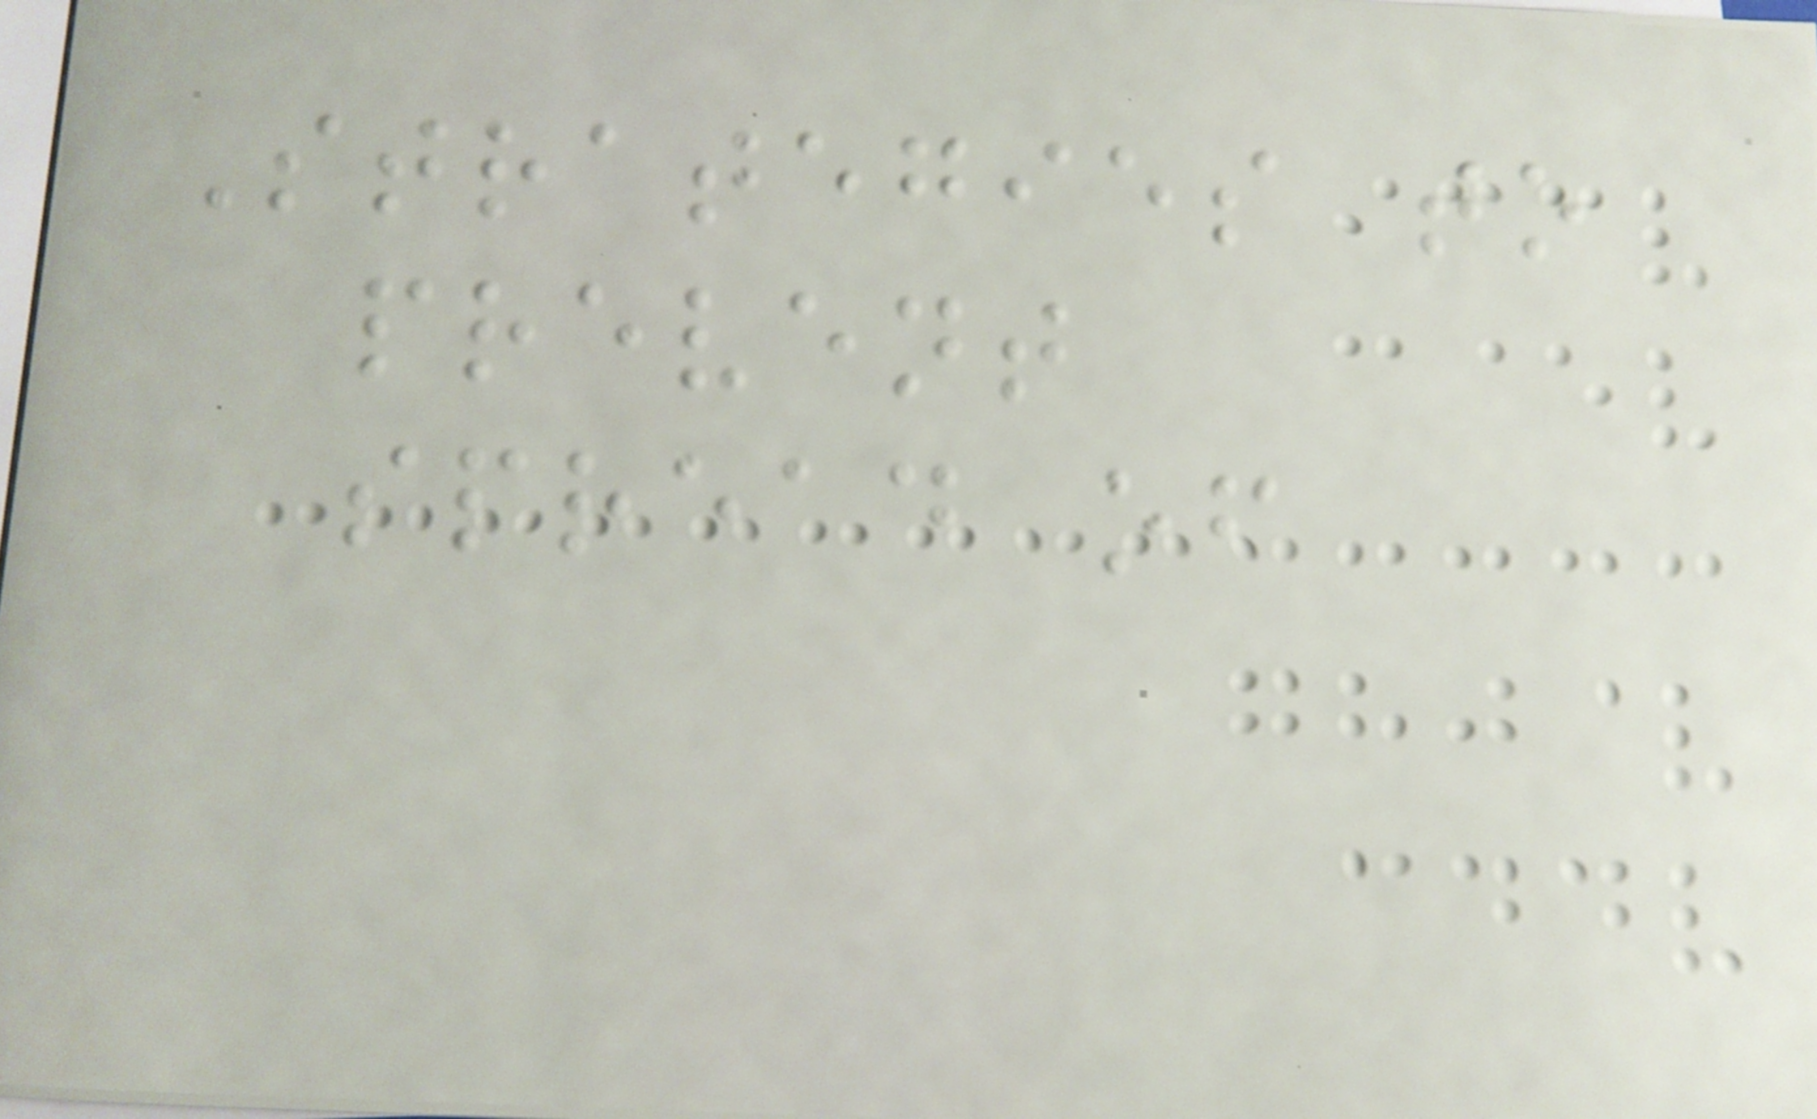Strategies to
prevent
spread of
